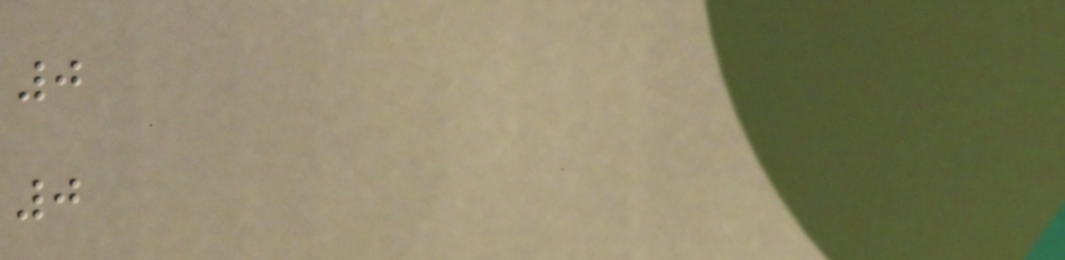0
0
